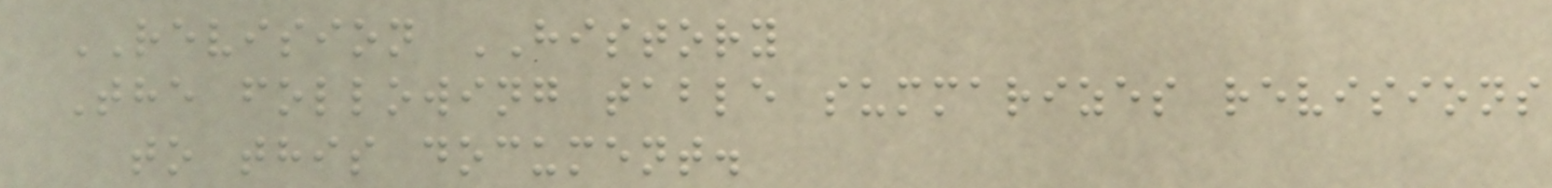REVISION HISTORY
The following table summarizes revisions
to this document.
